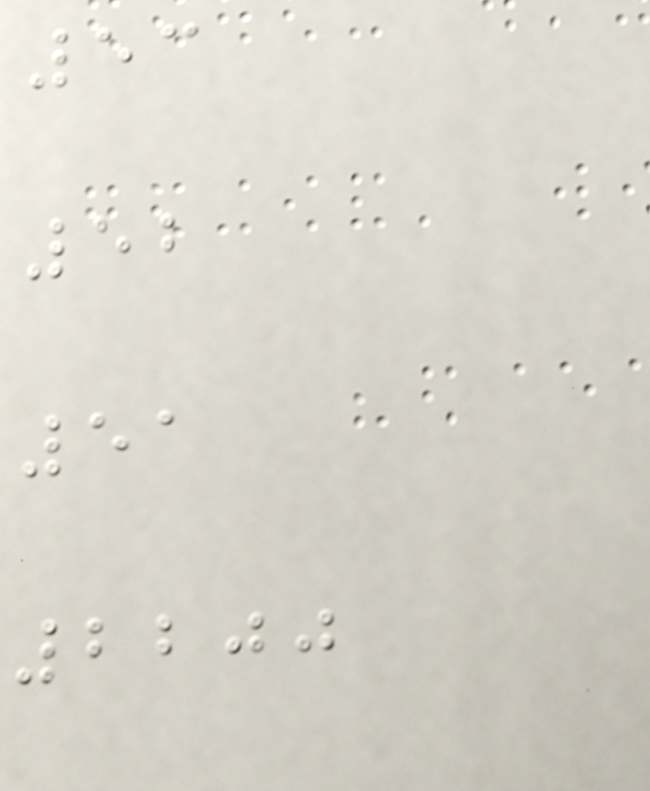53
52
51
2200
